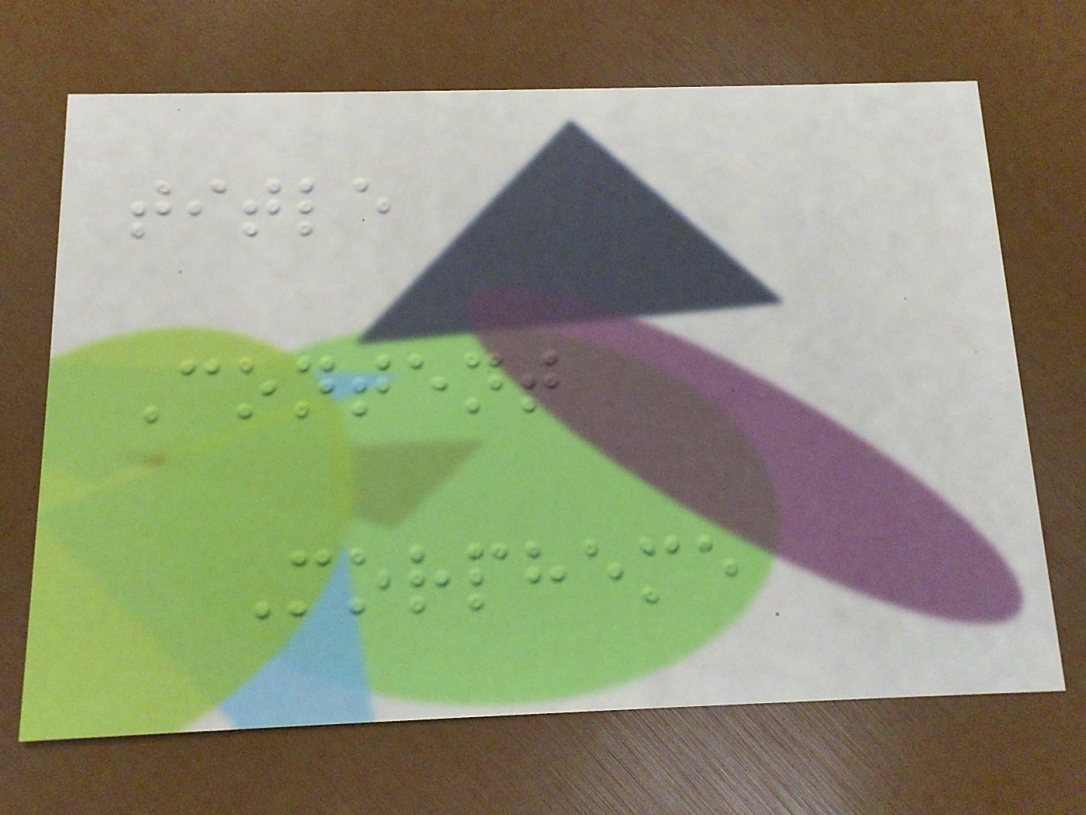title
Content
Morpheme
